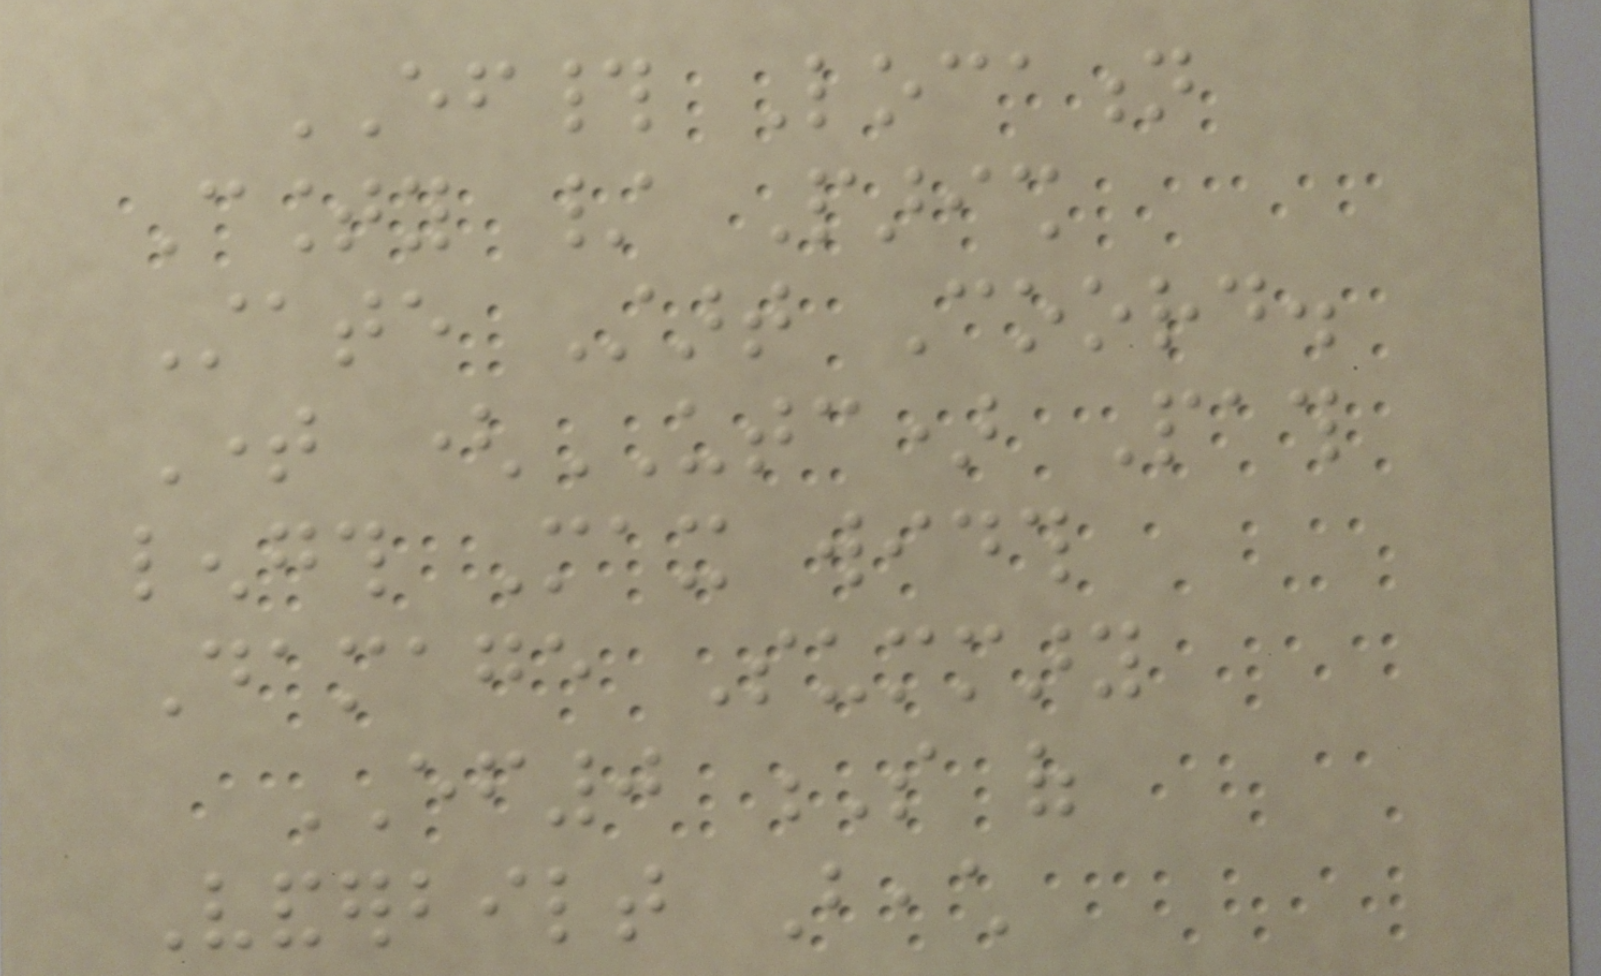EF# Location
County / Parish
State Start Coord.
Time (UTC) Path
length Max width
Damage Summary
EF0 S of
Vanderbilt Beach
